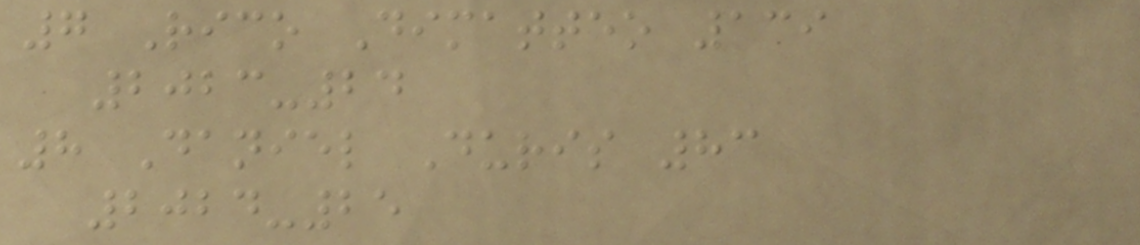7 Rico Dimatteo 139
2023-24
8 Daniel Duris 83
2024-25
